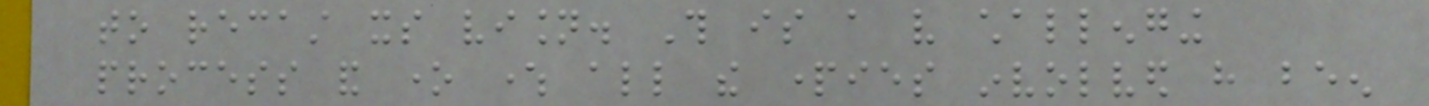to recast its vision. This is a very challenging
process and one where all the parties involved have been
